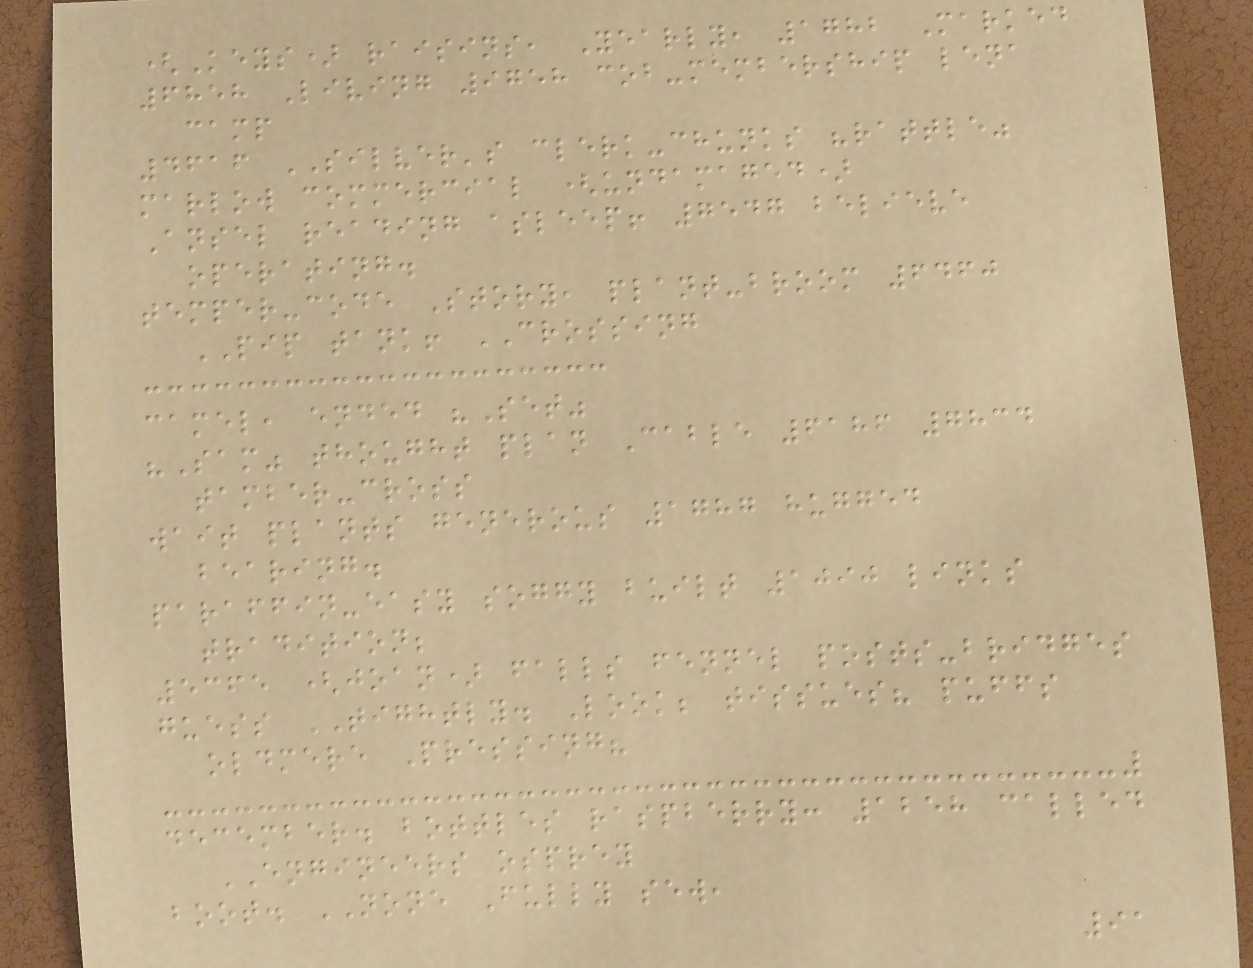(Keys) raisins, Yearly, 1782 Marked
6858 Living 9758 cob-membership lena
camp
4616 SILVER's clerk-chunks "rattle"
marlow commercial (undamaged)
Ansel reading asleep! 7547 believe
operating.
temper-code Story, plant-broom 6460
PIP tank! CROSSING
camel, ended "Set"
"Sam" thought plan Cable 6186 7834
tamber-cross
wait plants generous 1787 hugged
bearing.
paraffin-easy soggy built 1090 links
tradition;
5365 (joan) falls fennel posts-bridges
guess TIGHTLY. Look; tissues? puffs
oldmere Pressing?
december. bottles raspberry: 1258 called
ENGINEERS osprey
boot. NONE Fully sew,
91
